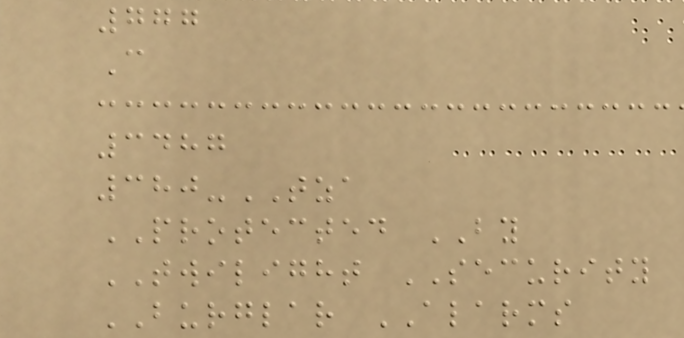777
C
3487
380-TZA
PROTECTED BY
TWILIGHT SECURITY
BURGLAR ALARMS
